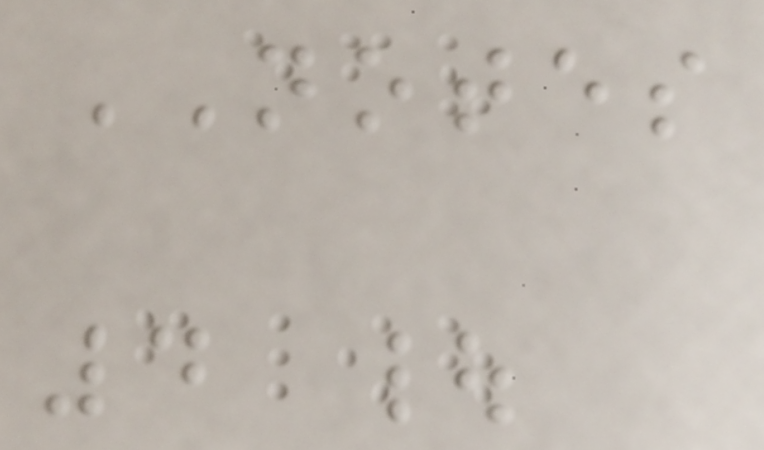NOTES
4 |
